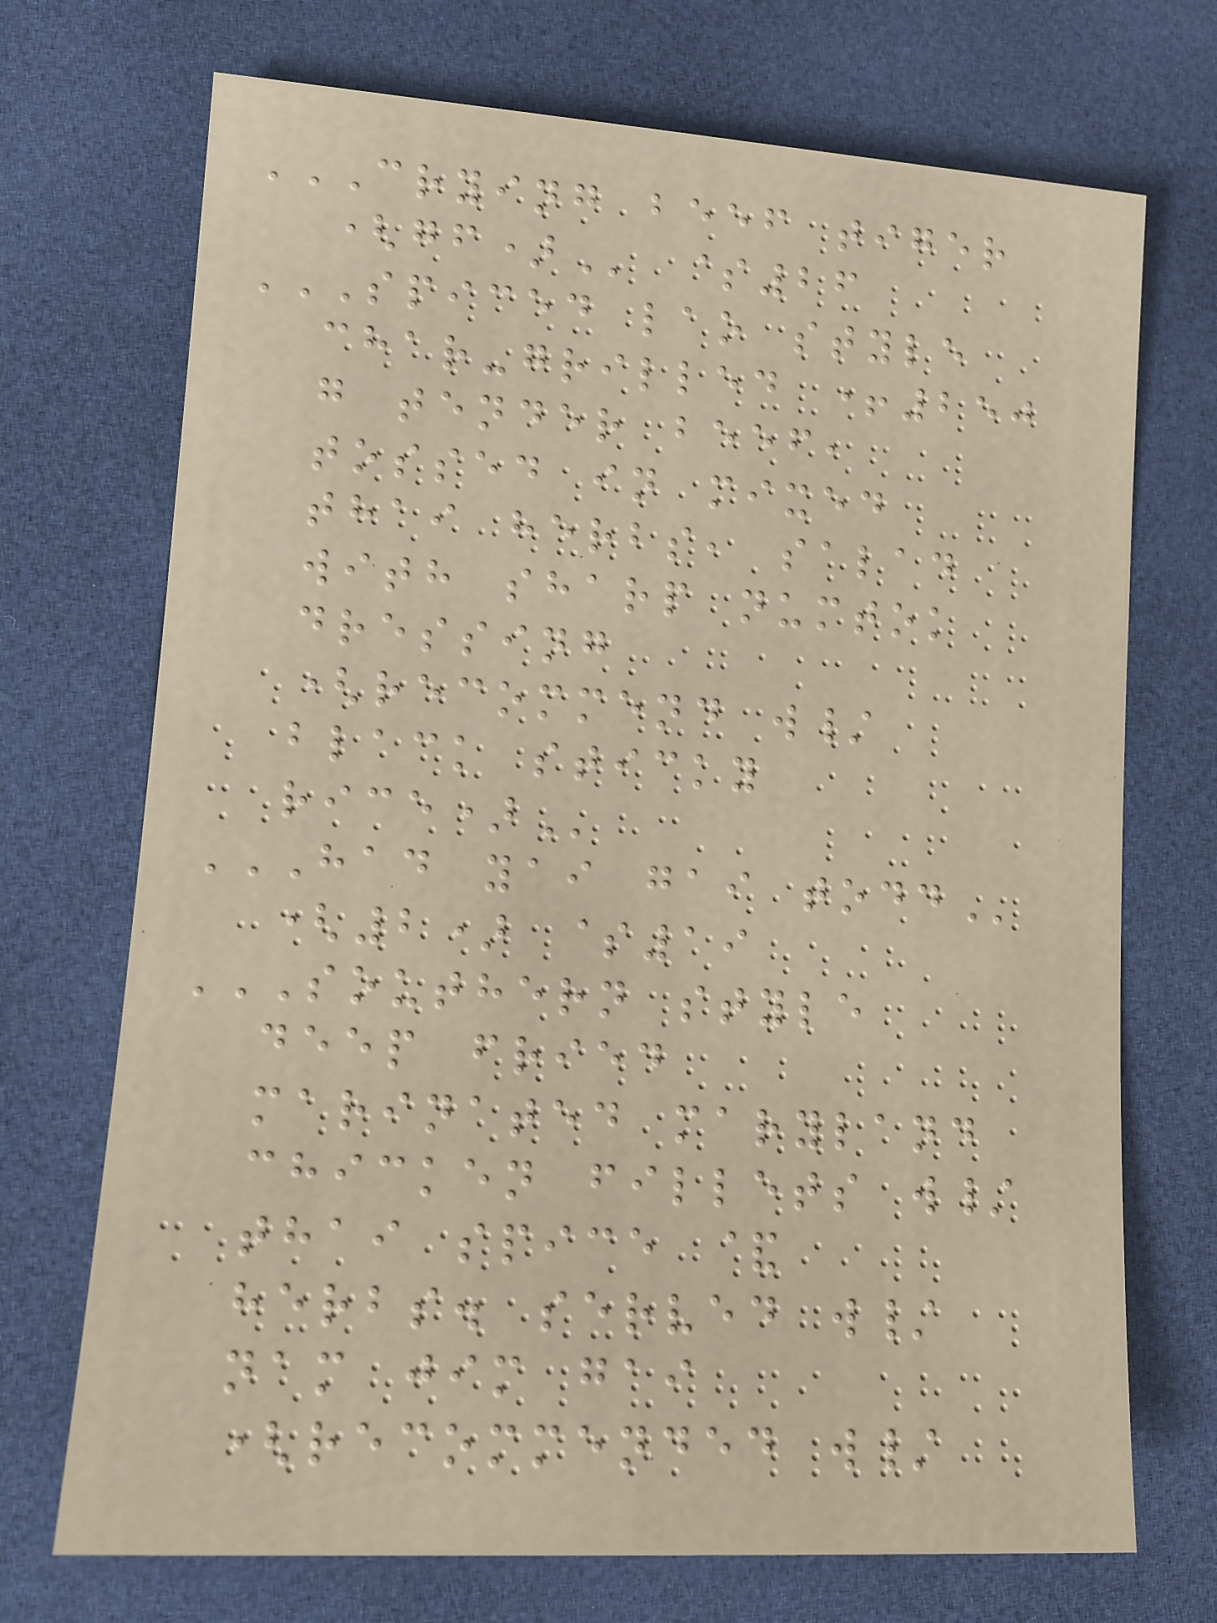CRYING BEEF TIGER
(GF) $26
SPICED LAO STYLE
CHAR-GRILLED +250
G TENDER BEEF,
TOSSED IN MIXED
THAI HERBS, SALAD
WITH SHARP NUMTOK
DRESSING
(RECOMMEND W/
BLACK STICKY
RICE)
HAD YAI GAI TODD
(2) $19
SOUTHERN STYLE
DEEP FRIED
MARINATED MARYLAND
CHICKEN FILLETS W/
THAI SPICE &
HERBS. SERVED W/
NAM JIM GAI
(RECOMMENDED W/
